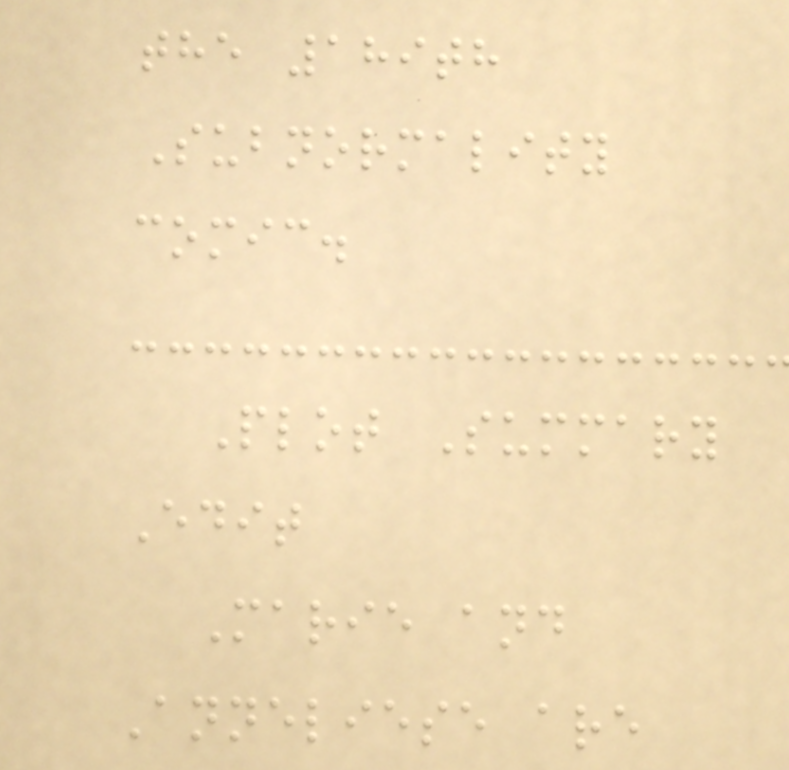the 189th
Subnormality
comic.
Plot Summary
Edit
Marie and
Anneliese are
